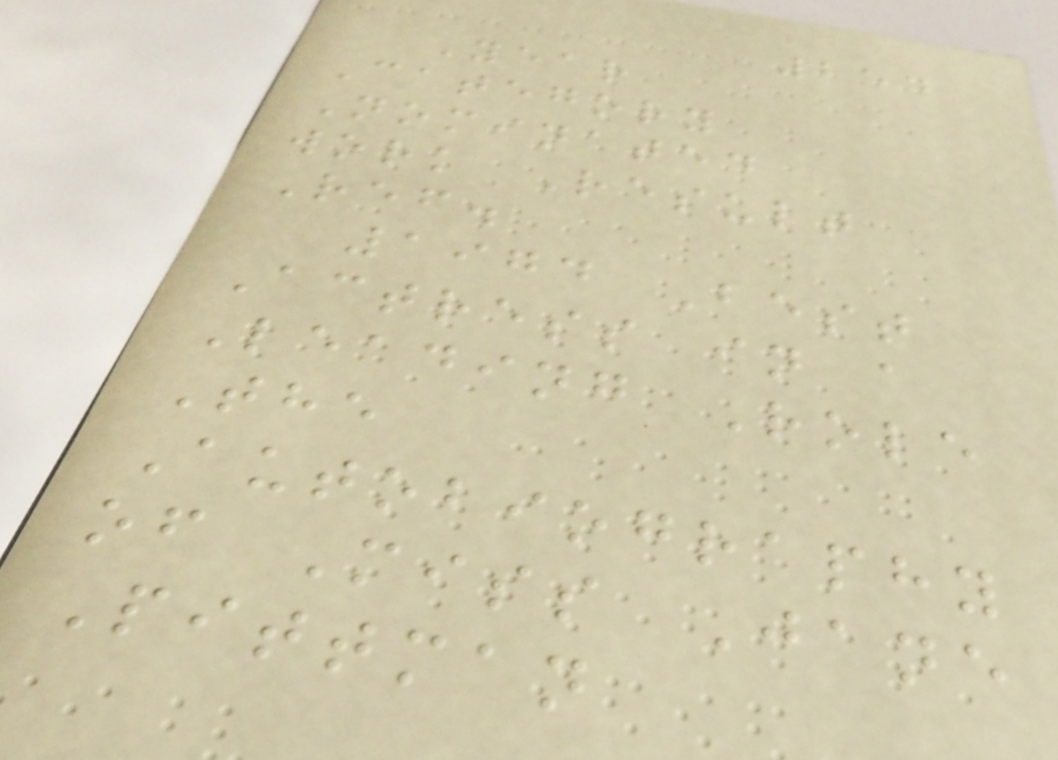254
Year
Category
Nominated
work Result
Ref.
1974 Best
Actress in a
Leading Role
The
Autobiography
of Miss Jane
Pittman
